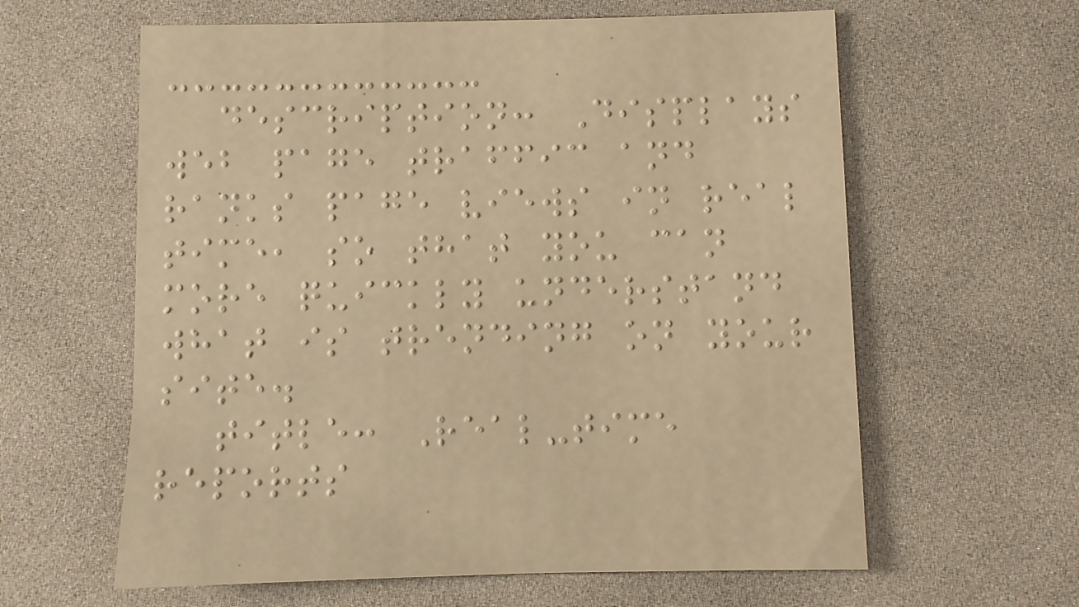description: Displays
web page traffic and
ranks page views in real
time, so that you can
more quickly understand
what is trending on your
site.
title: Real-time
reports
